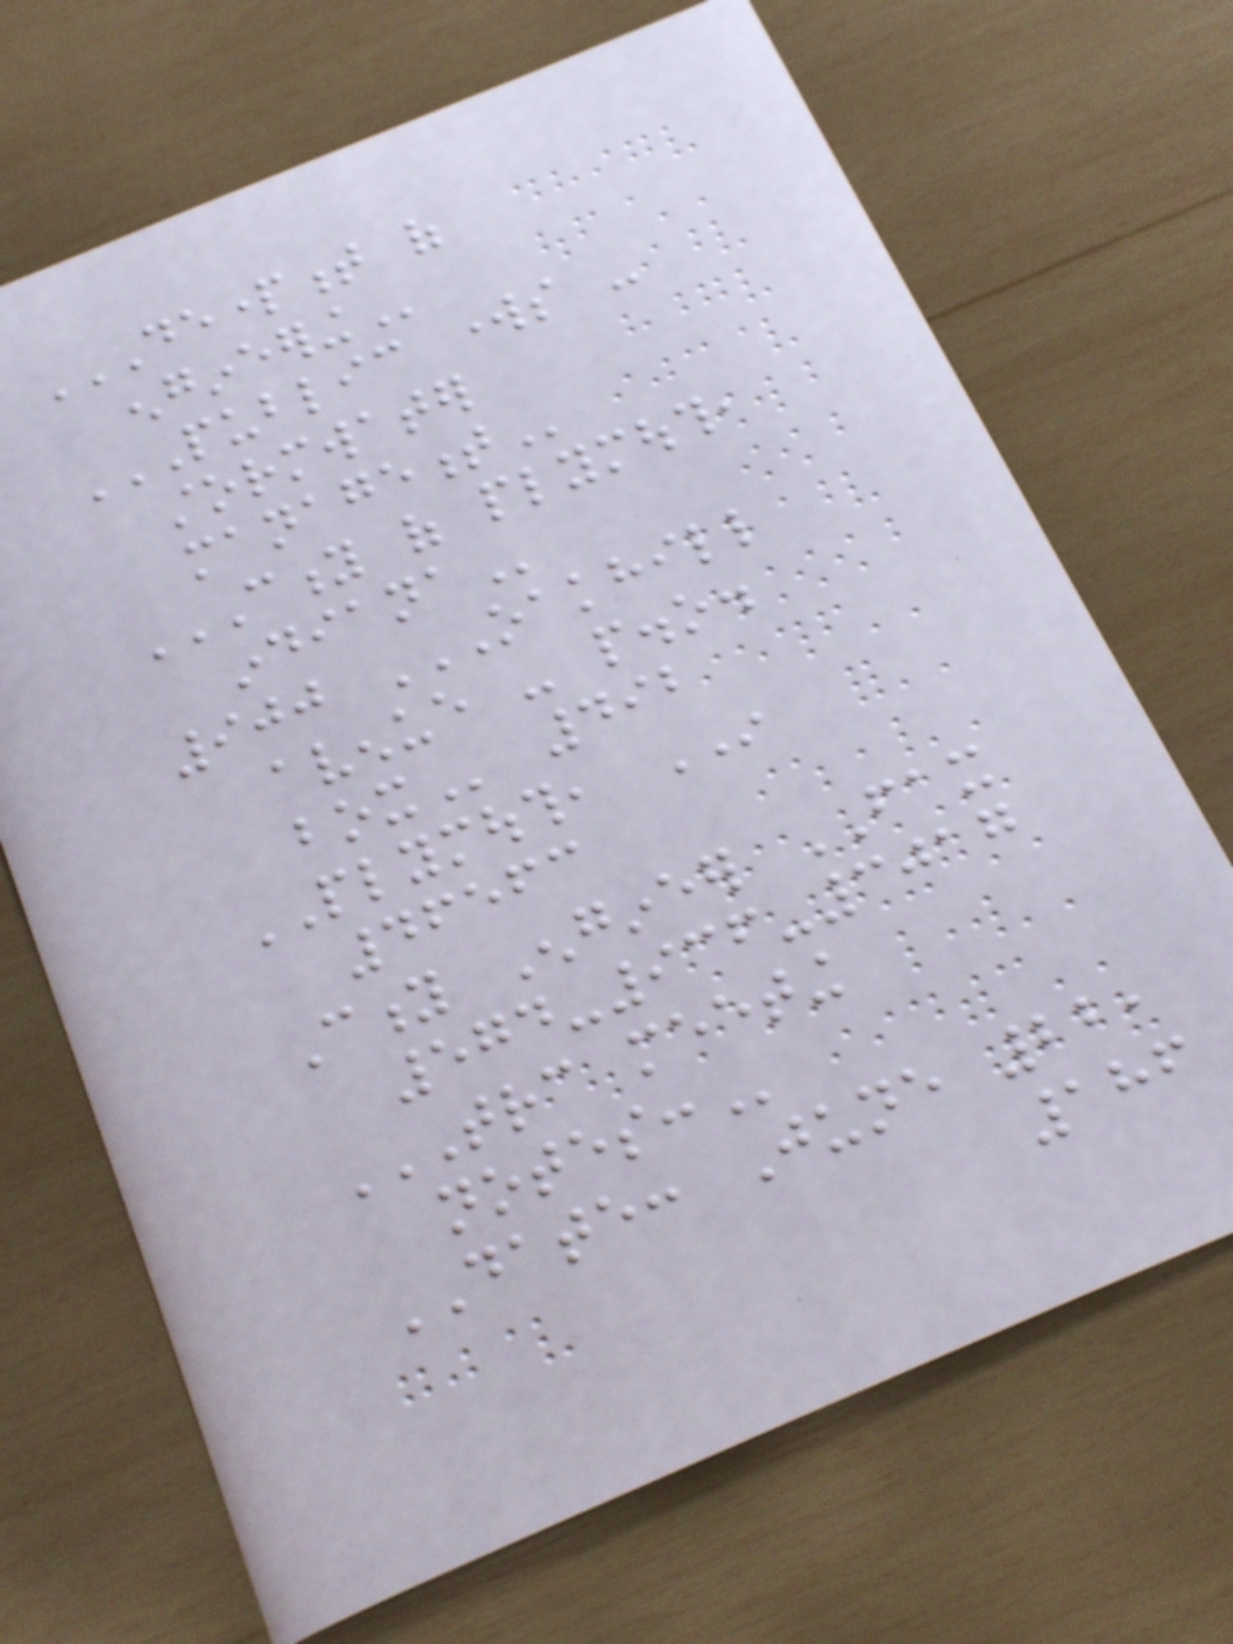DEPARTMENT OF
ENGINEERING
PUBLIC WORKS -
STORMWATER
MANAGEMENT
CITY OF PLYMOUTH,
INDIANA
900 OAKHILL
AVENUE - P.O.
BOX 492
PLYMOUTH, IN
46563
City Engineer FAX
574-936-3017
TRC MEETING
NOTES:
DATE: June 22,
186
